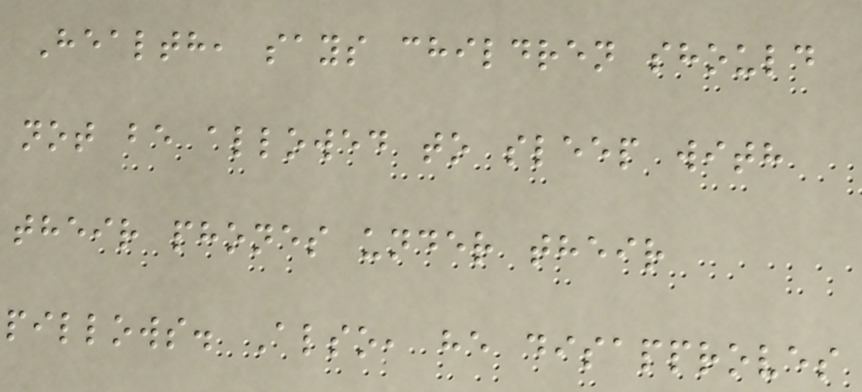Health, says children should
not be allowed to sleep with
their phones under their
pillows. Also, he disapproves
